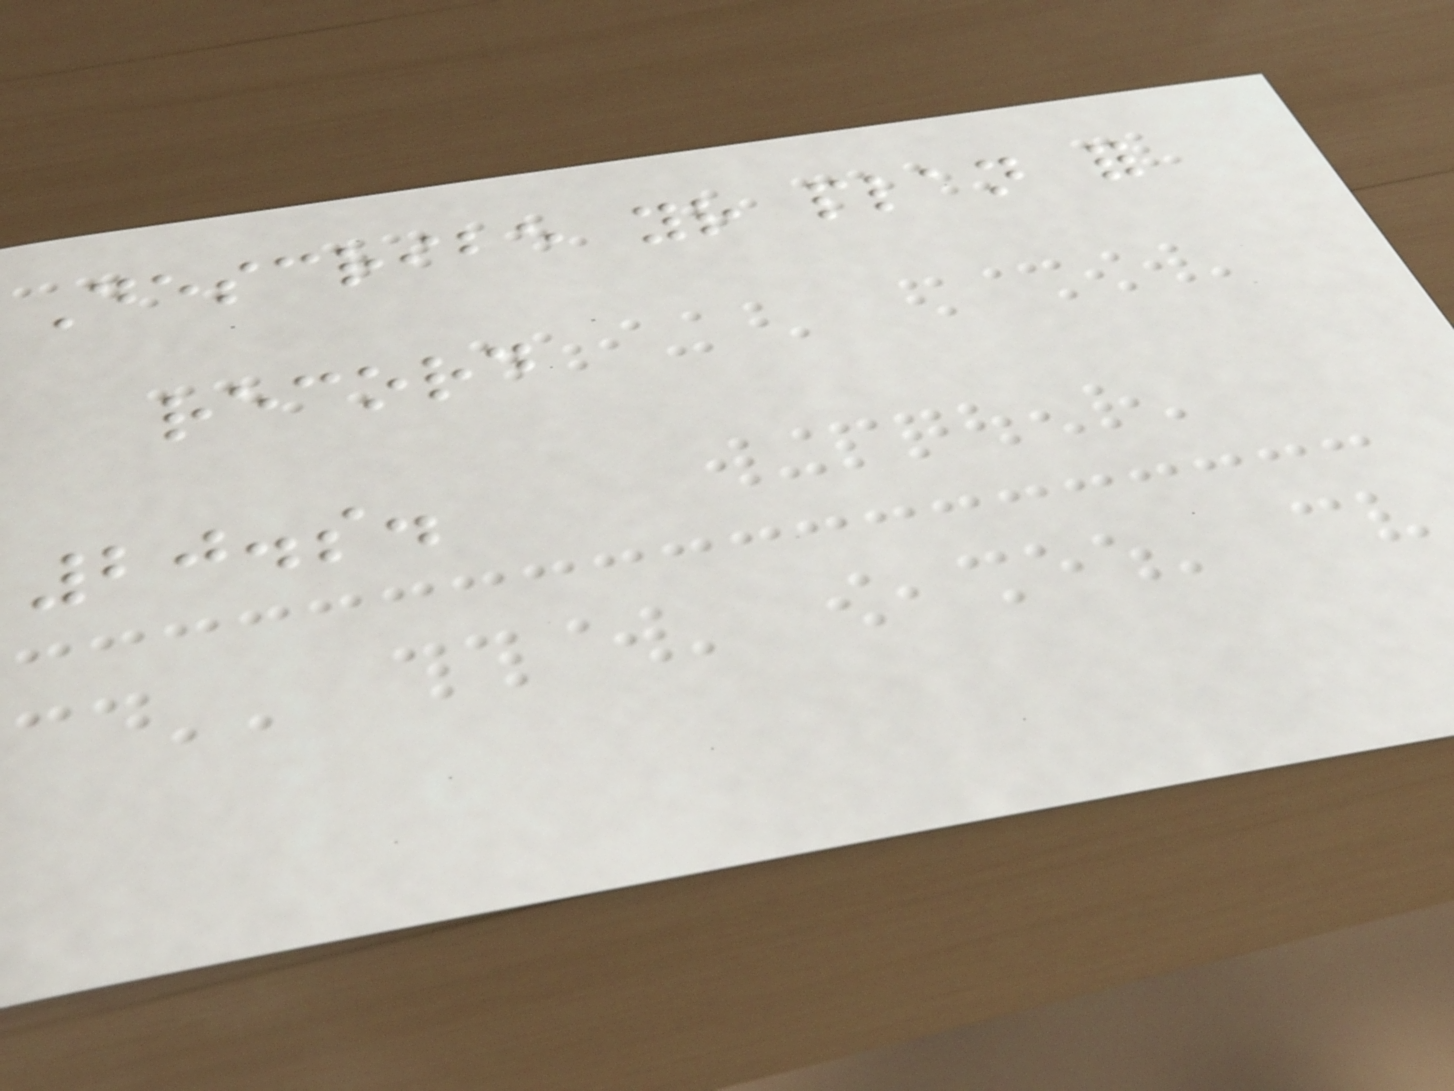Describe your plan for
record
20.s.
